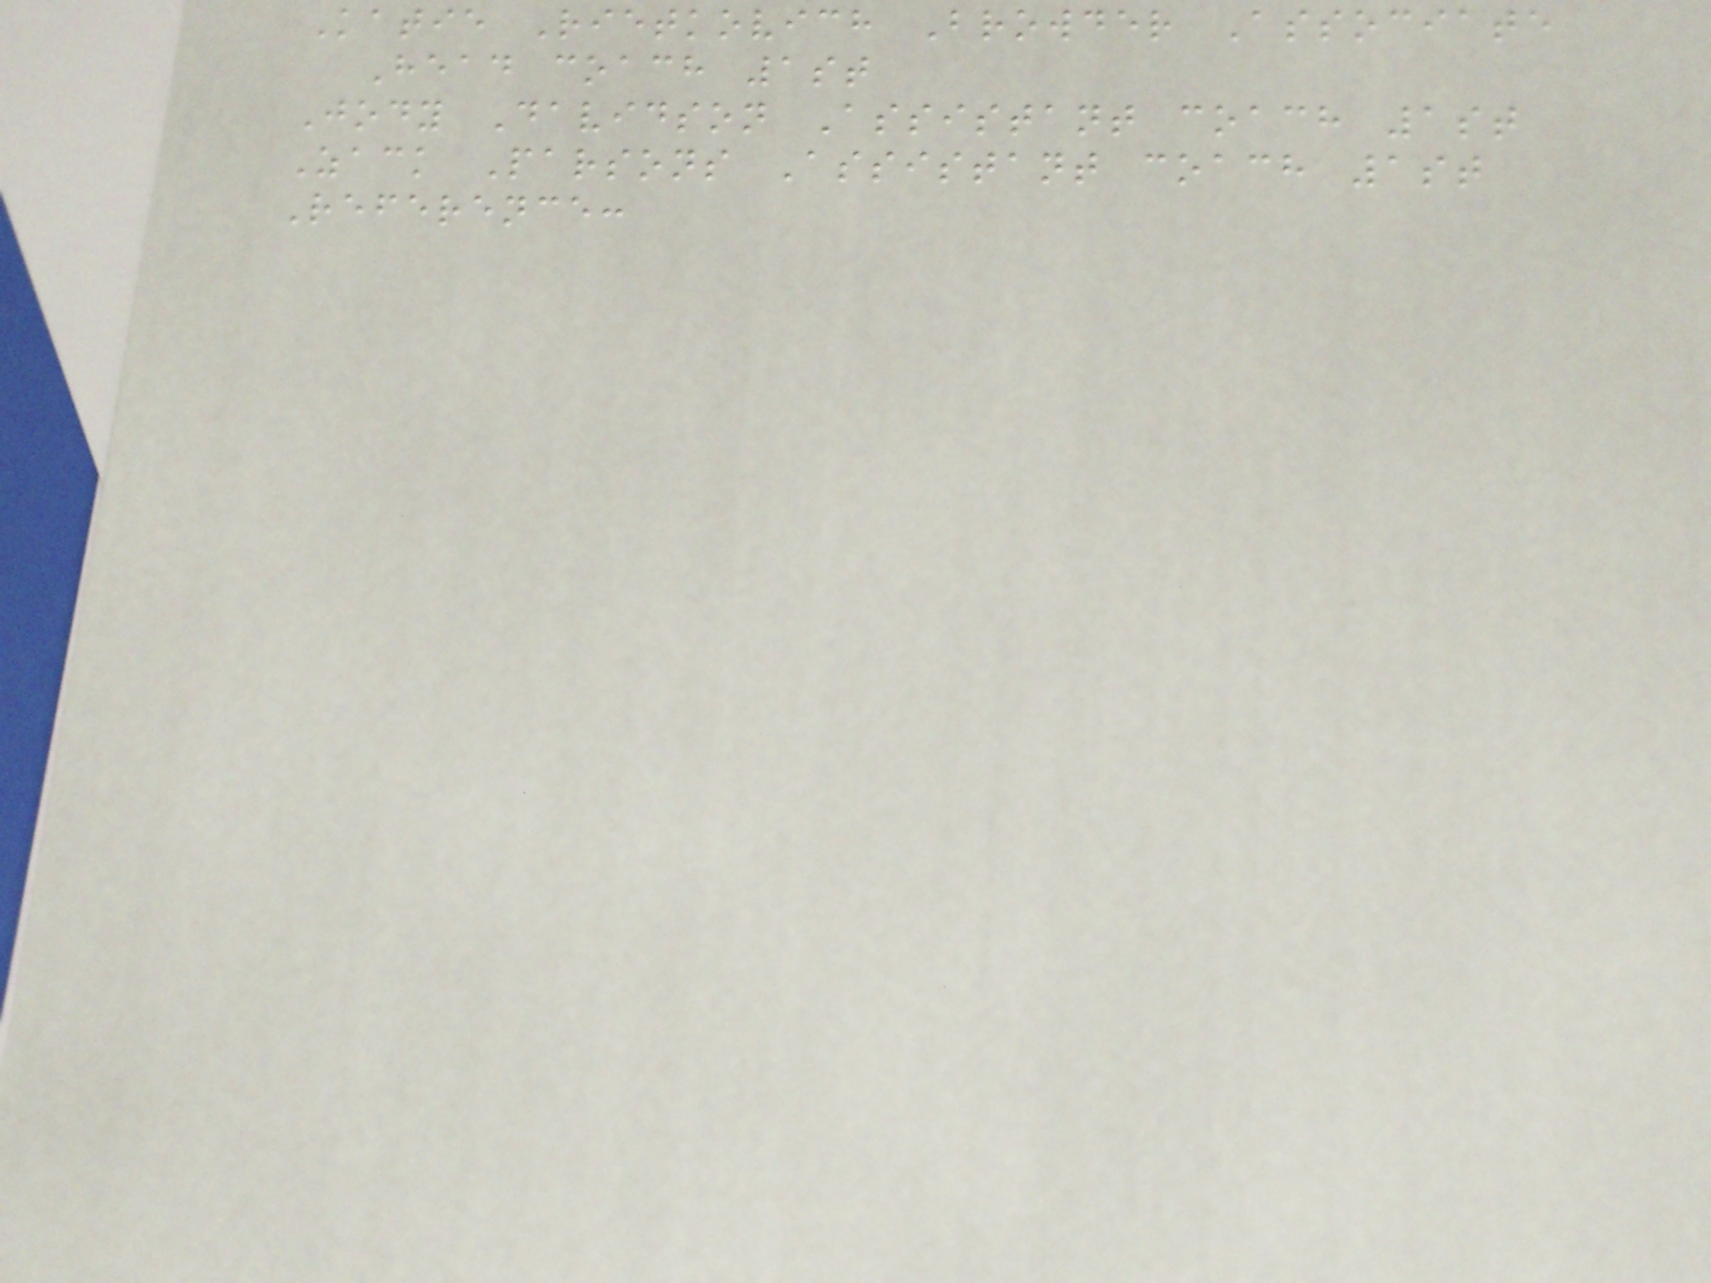Katie Rietkovich Browder Associate
Head coach 1st
Jody Davidson Assistant coach 1st
Zack Parsons Assistant coach 1st
Reference:
